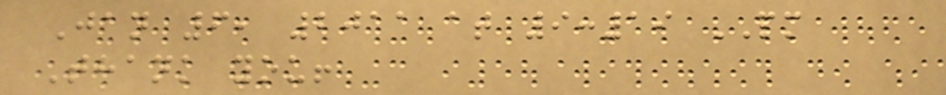Jan 6, 2011 at 9:19 PM
Thank you!
